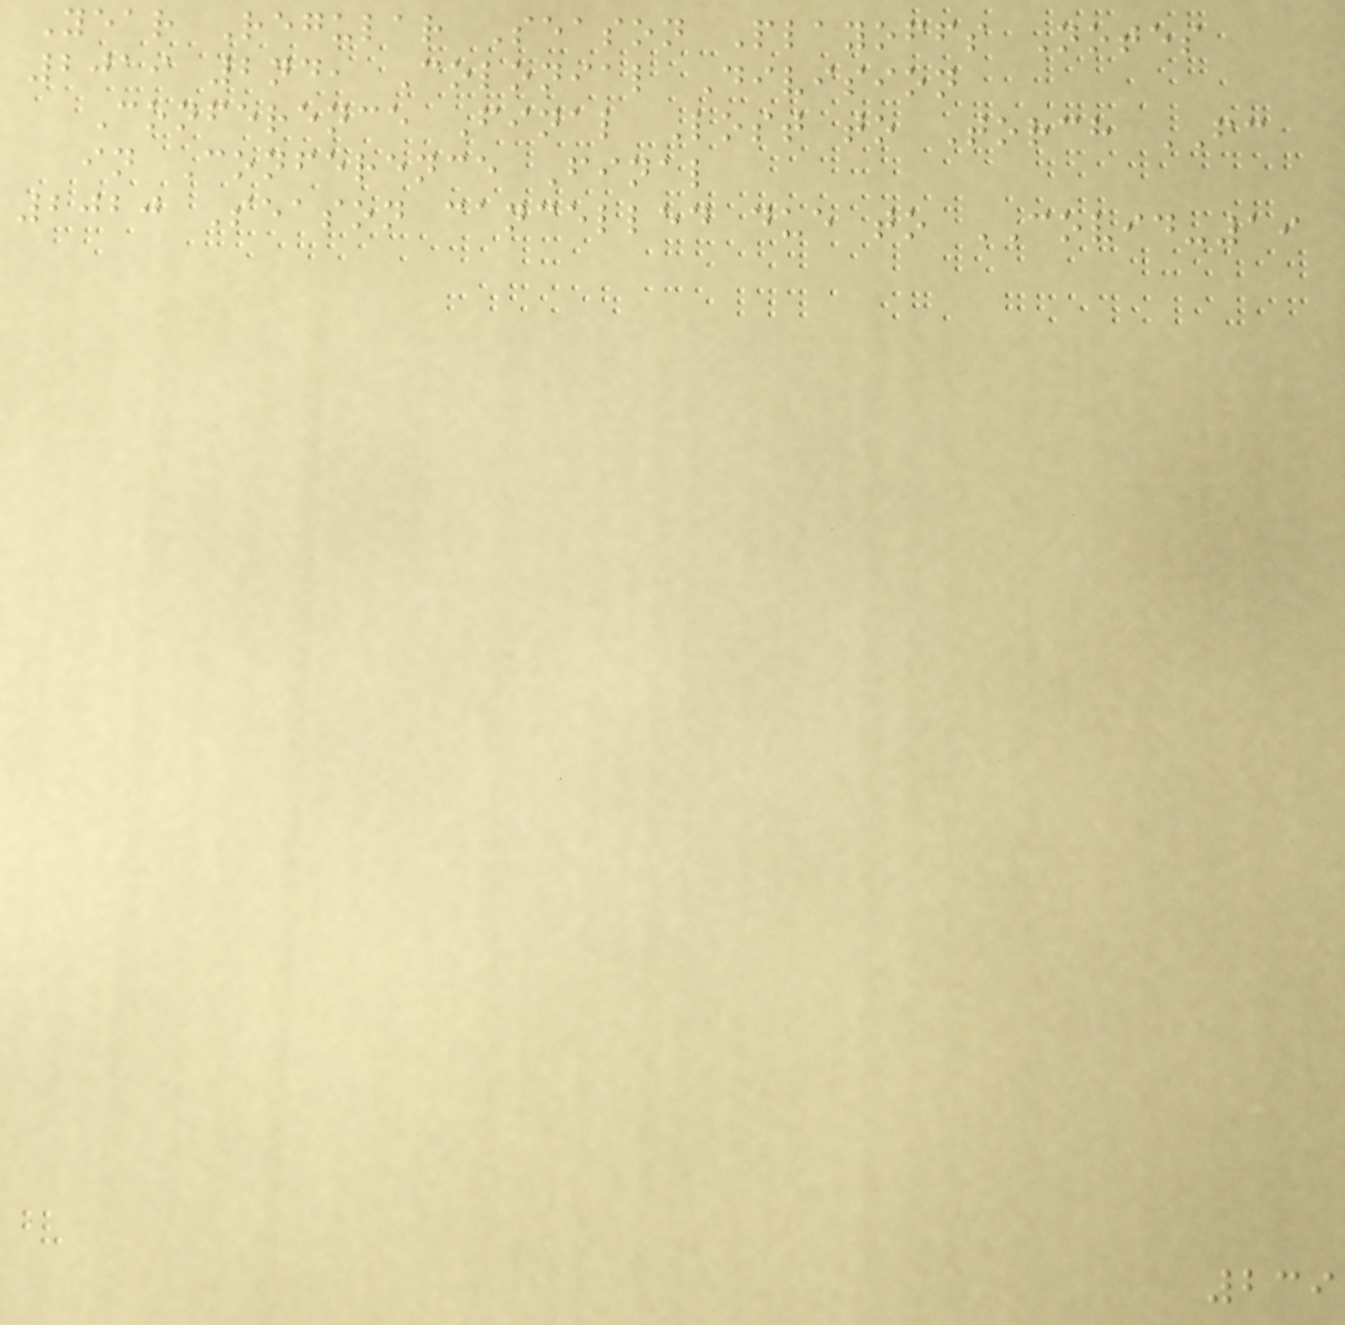Year Regular Season Playoffs Notes
2019 2nd, Colonial Division
Conference Final Lost to Torch FC
in Conference Final
2020 Season cancelled due to COVID-19
239
